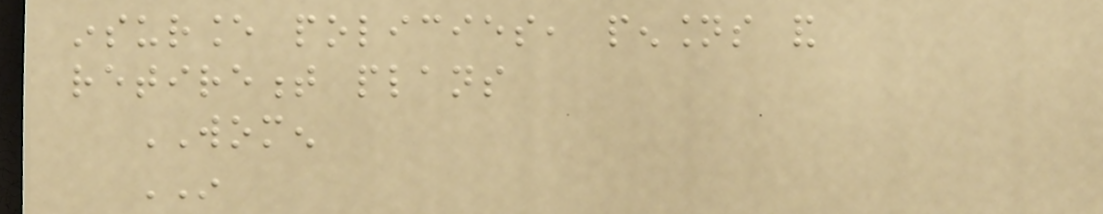insurance policies, pensions and
retirement plans
WOMEN
IN
